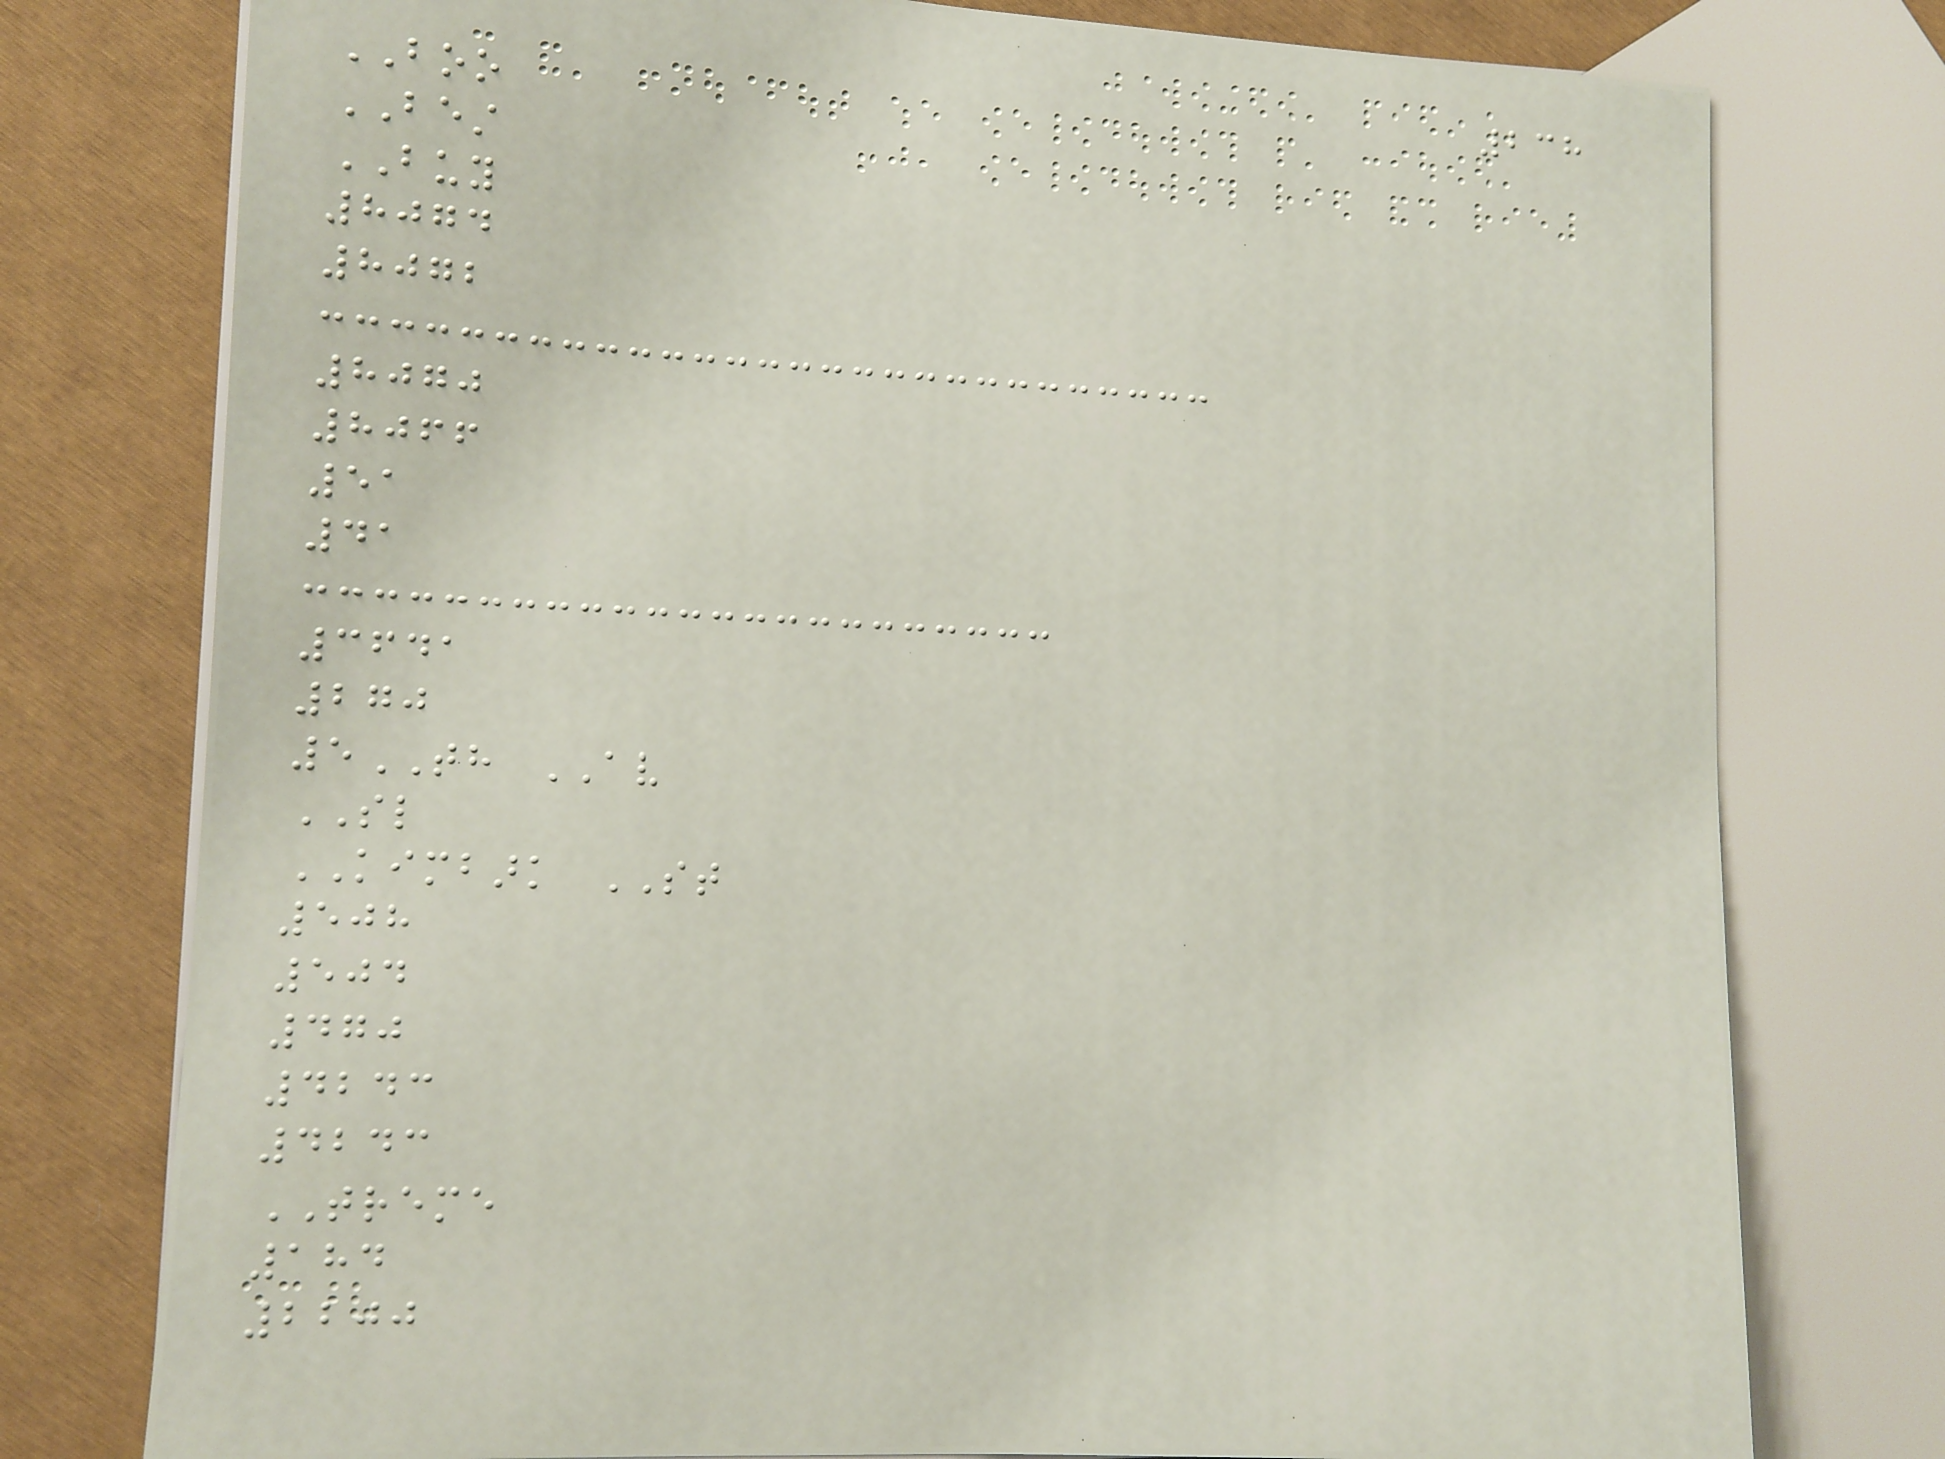238
BOO
BEST
BUY
8074
8072
8070
8066
51
41
3641
270
5TH AV
SL
KIMBARK ST
508
504
470
4243
4243
TREME
184
2200
